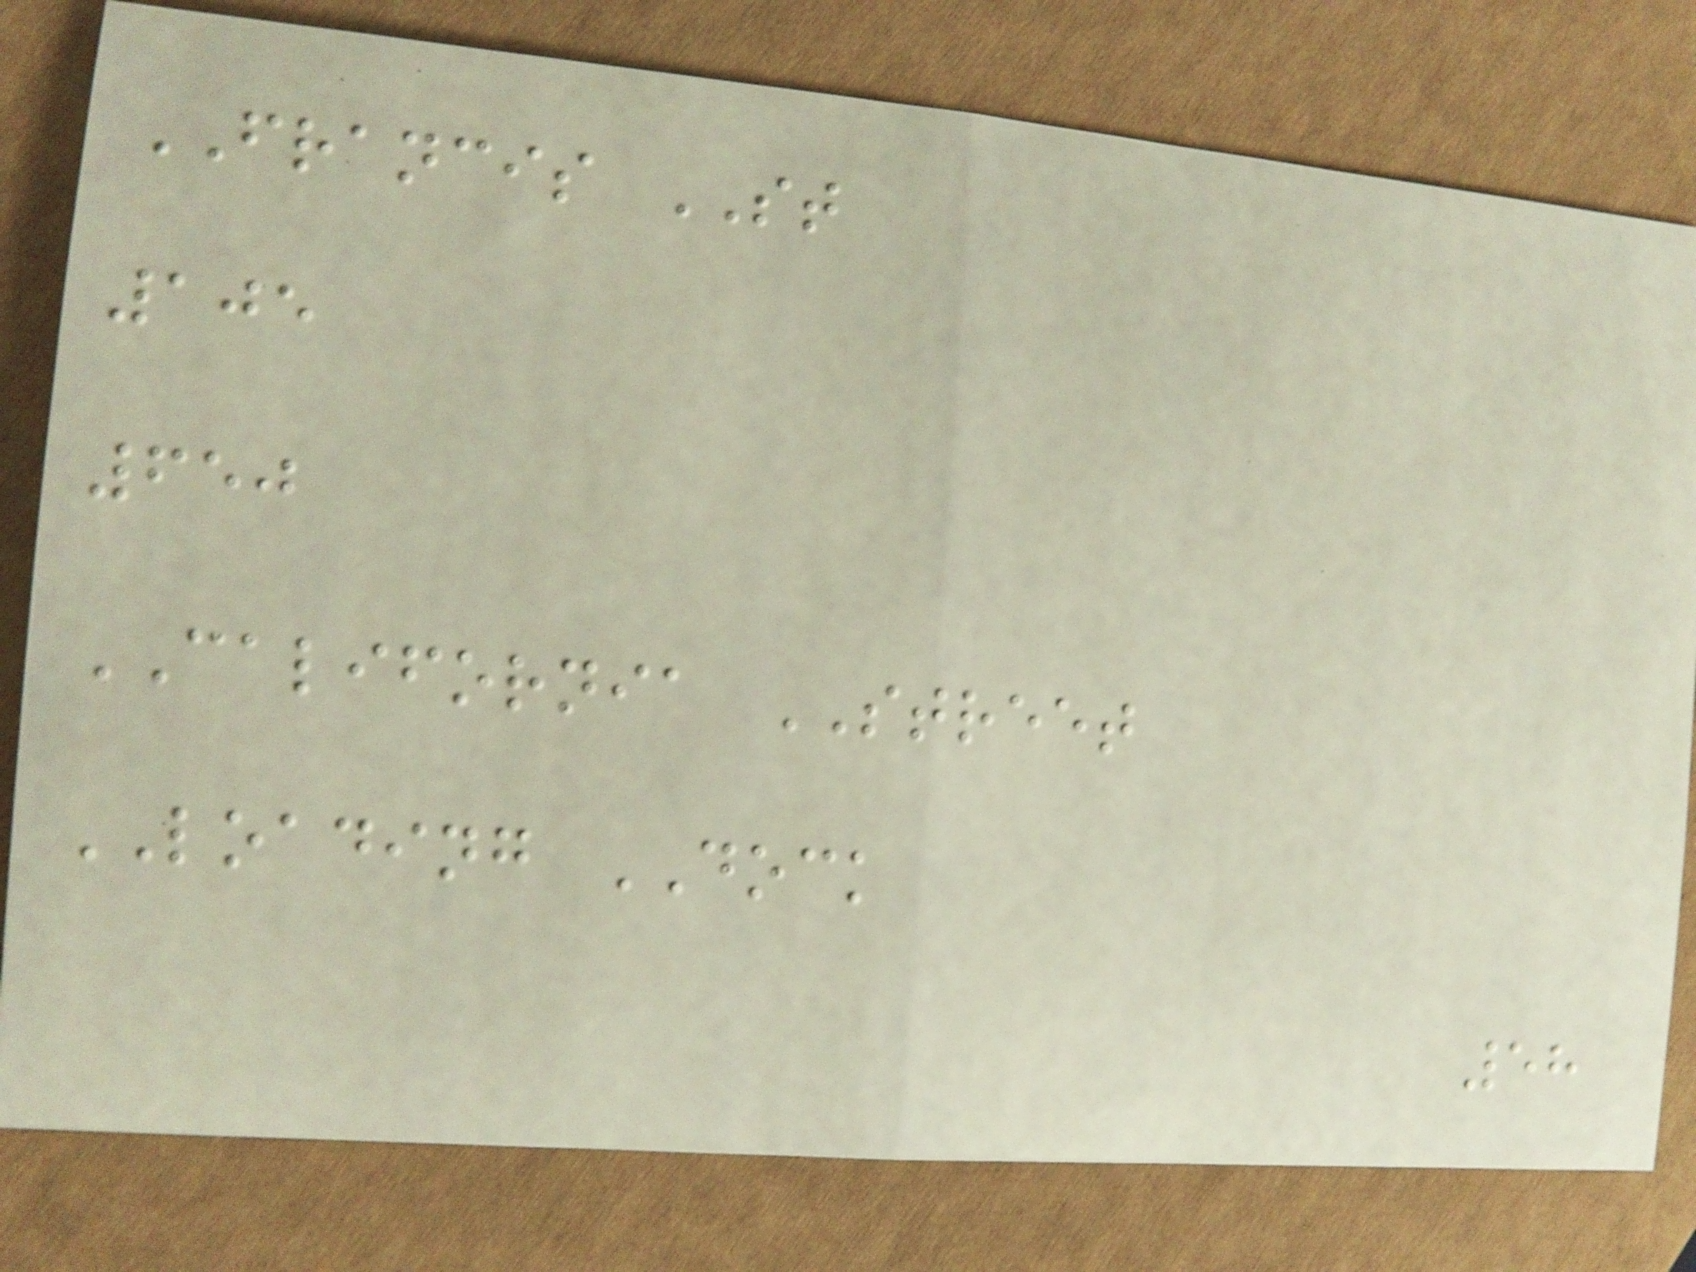FRANCIS ST
105
650
CALIFORNIA STREET
LOADING DOCK
58
